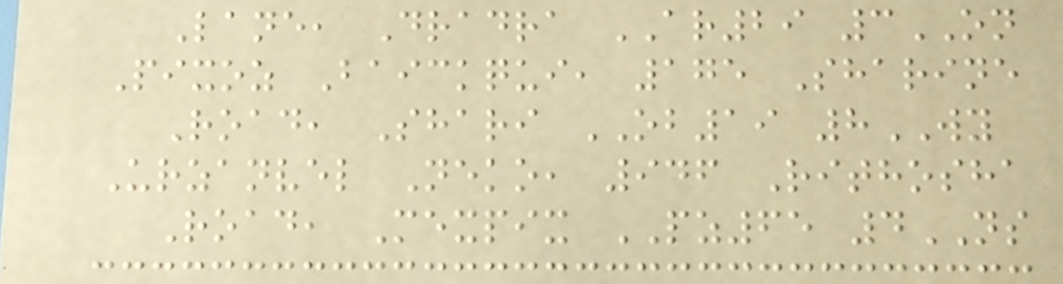Lane, Dradra AR29 3ON
Pixoz Baickqui, 175 Sharine
Road, Shari OB19 8WY
Urzanvel Neko, 946 Rithosha
Road, Mexpix PZ65 4NS
